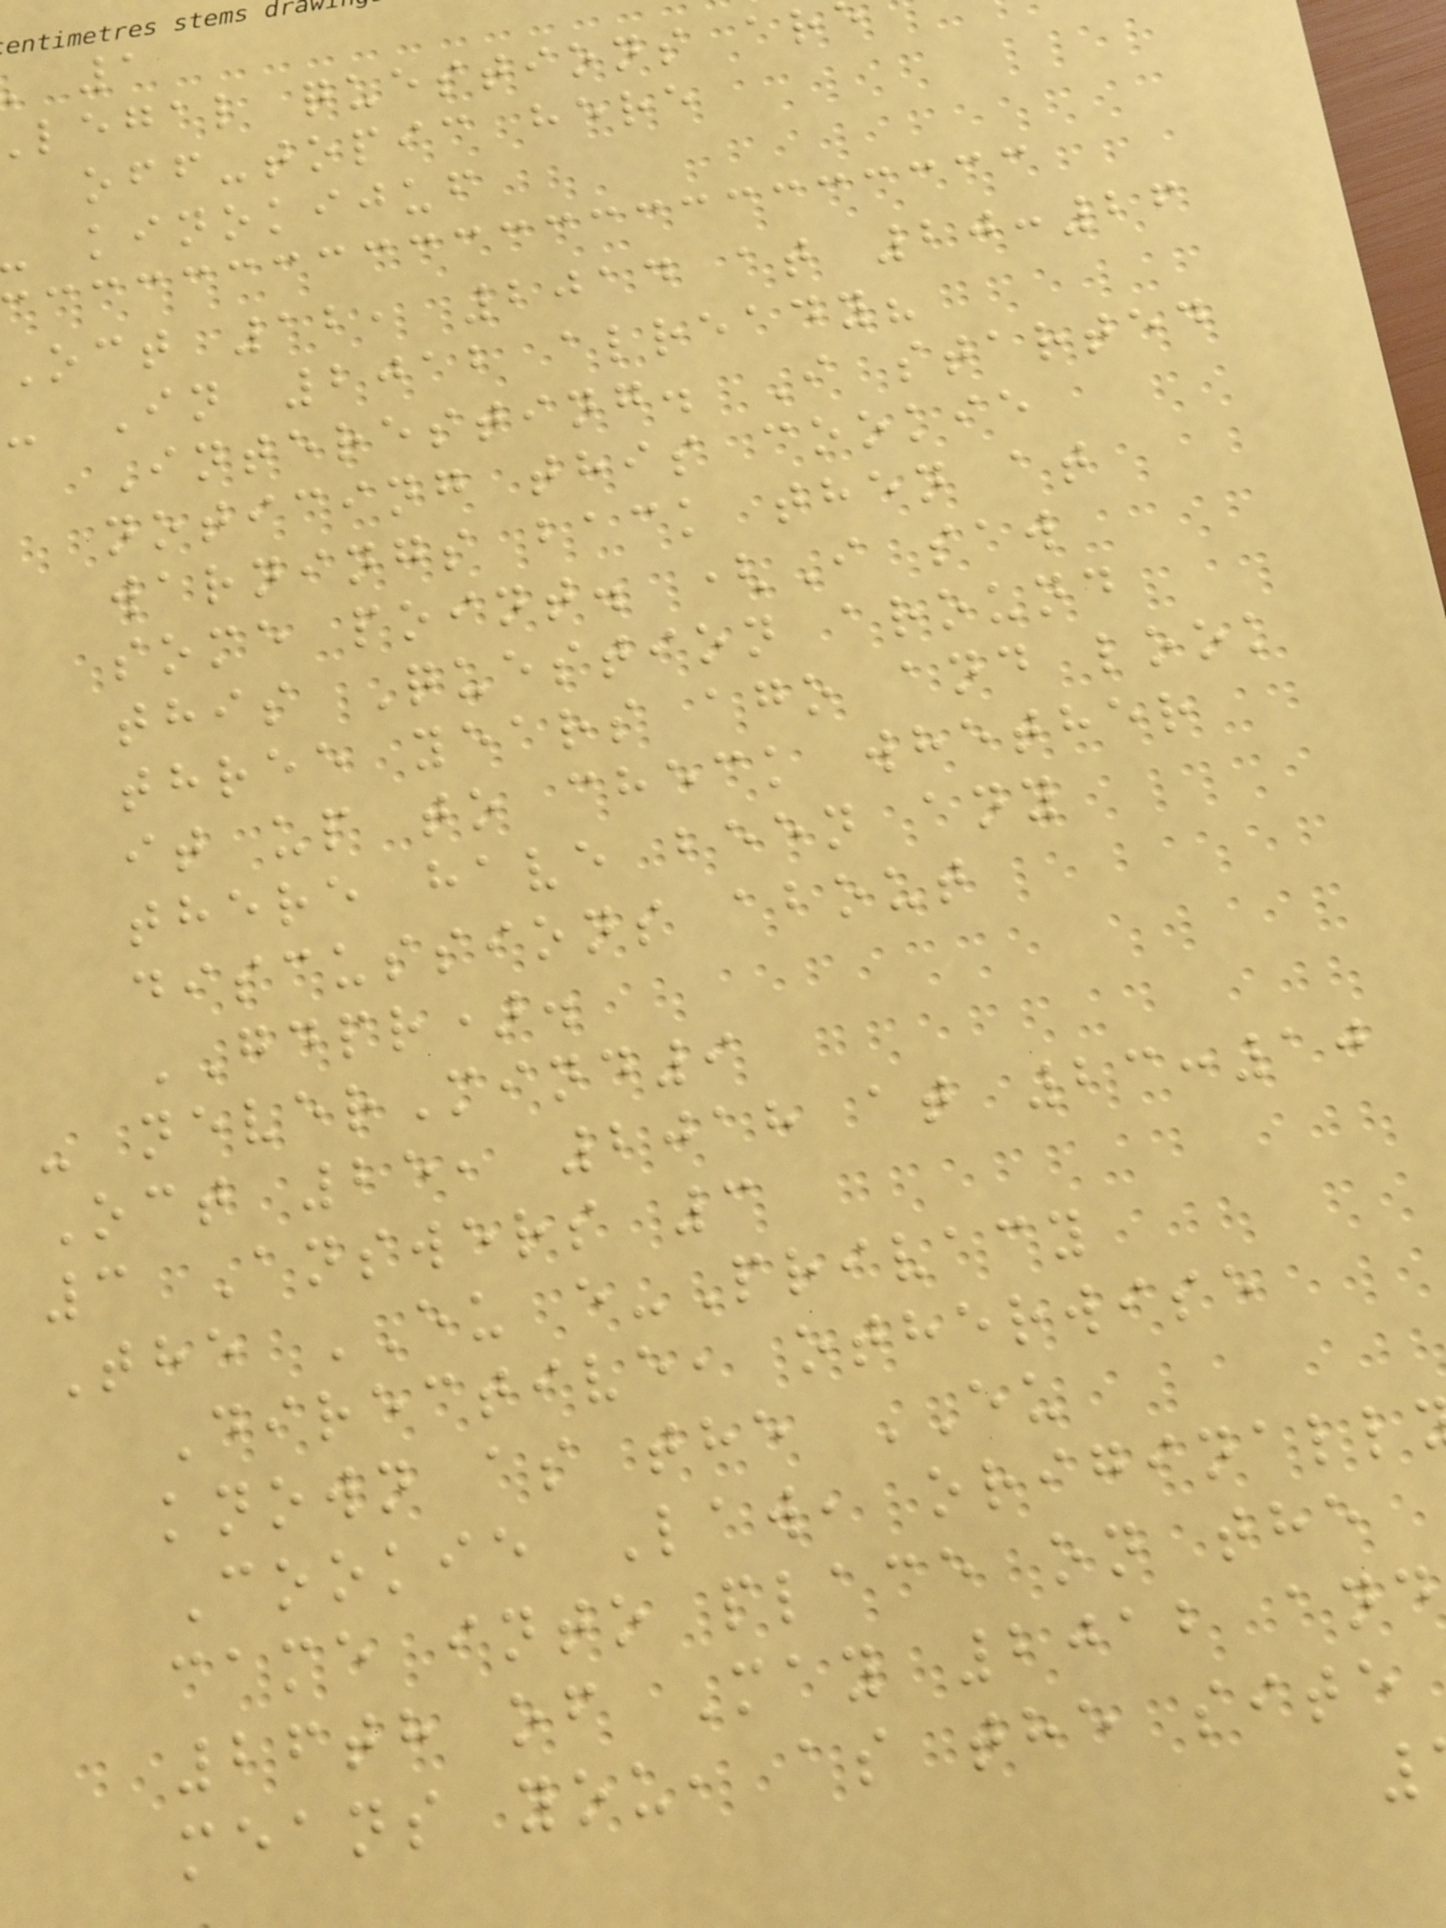legal questions ar
off-topic here
kinokijuf
Oct 12, 2014 at 20:26
- In 2012 already?
Interesting. I started
noticing this cookie
warnings back then at
some point. (I saw
this Question around
three years ago and look
it up to check whether
there have been any
discussions about
GDPR).
- neverMind9
Oct 25, 2018 at 23:10
3 Answers 3
The EU e-Privacy
Directive, otherwise
known as the EU
Cookie Law, originall
came into place on the
26th of May 2012 and
means you, as the site
